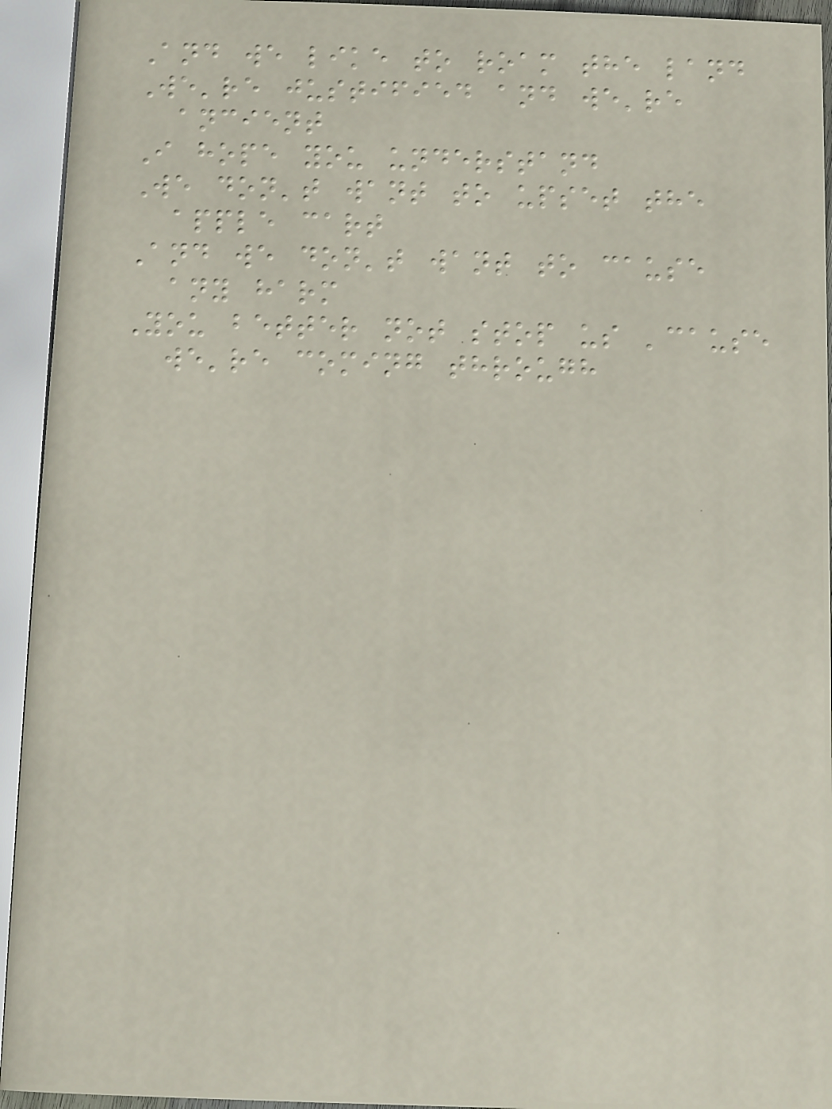And we like to roam the land
We're justified and we're
ancient
I hope you understand
We don't want to upset the
apple cart
And we don't want to cause
any harm
You better not stop us 'cause
we're coming through
